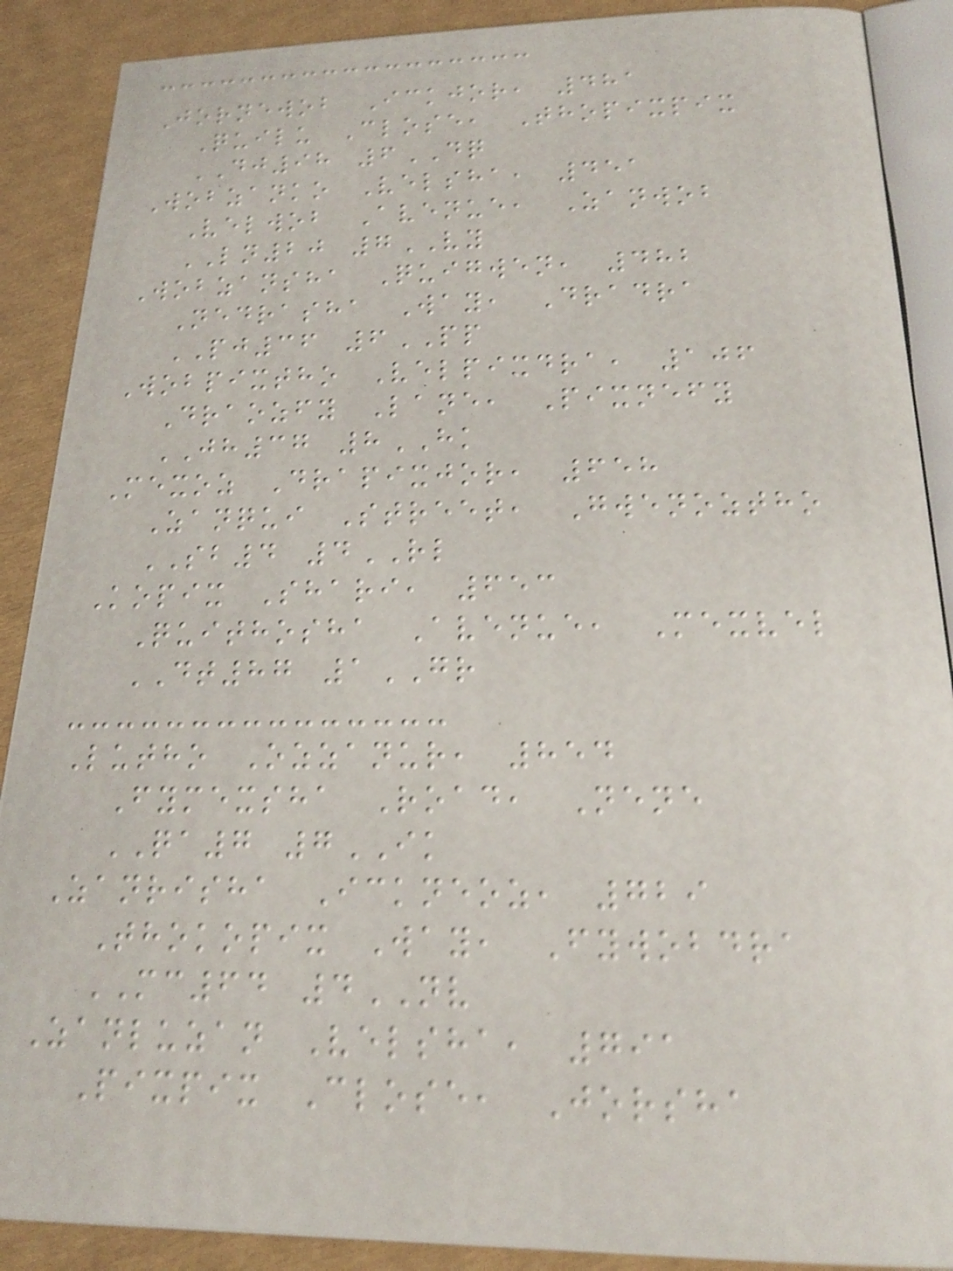Jornewob Ickjor, 481
Quilu Close, Thopixpix
DJ98 6DQ
Wobzanko Velsha, 451
Velwob Avenue, Zanwob
LN20 7VY
Wobzansha Quigwen, 482
Nedrasha Way, Dradra
PJ36 6PP
Wobpixtho Velpixdra, 106
Draozfy Lane, Pixnefy
JH37 8HK
Mexoz Drapixjor, 658
Zanqui Street, Gwenoztho
SB4 4RL
Kopix Shari, 653
Quithosha Avenue, Mexvel
DT87 1GR
Lutho Ozzanur, 854
Fymexsha Road, Nene
QA7 7IK
Zanrisha Ickneoz, 729
Thokopix Way, Fywobdra
MC64 4NV
Zanluzan Velsha, 791
Pixpix Close, Jorsha
